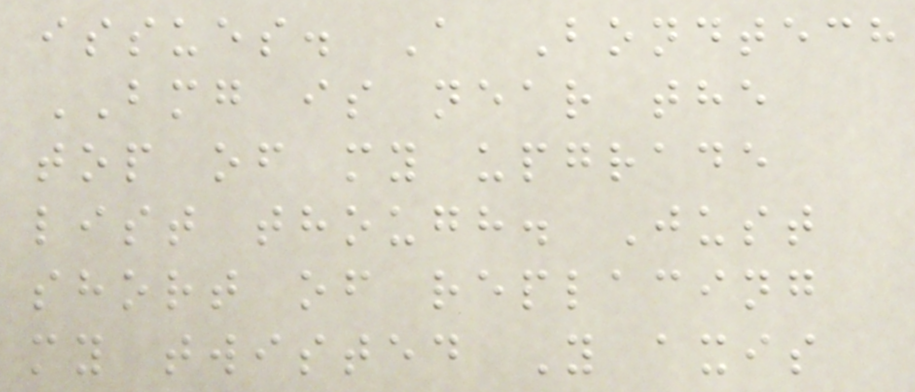issues. A Bondtech
BMG is near the
top of my upgrade
list though. Just
short of replacing
my twisted Y axis
